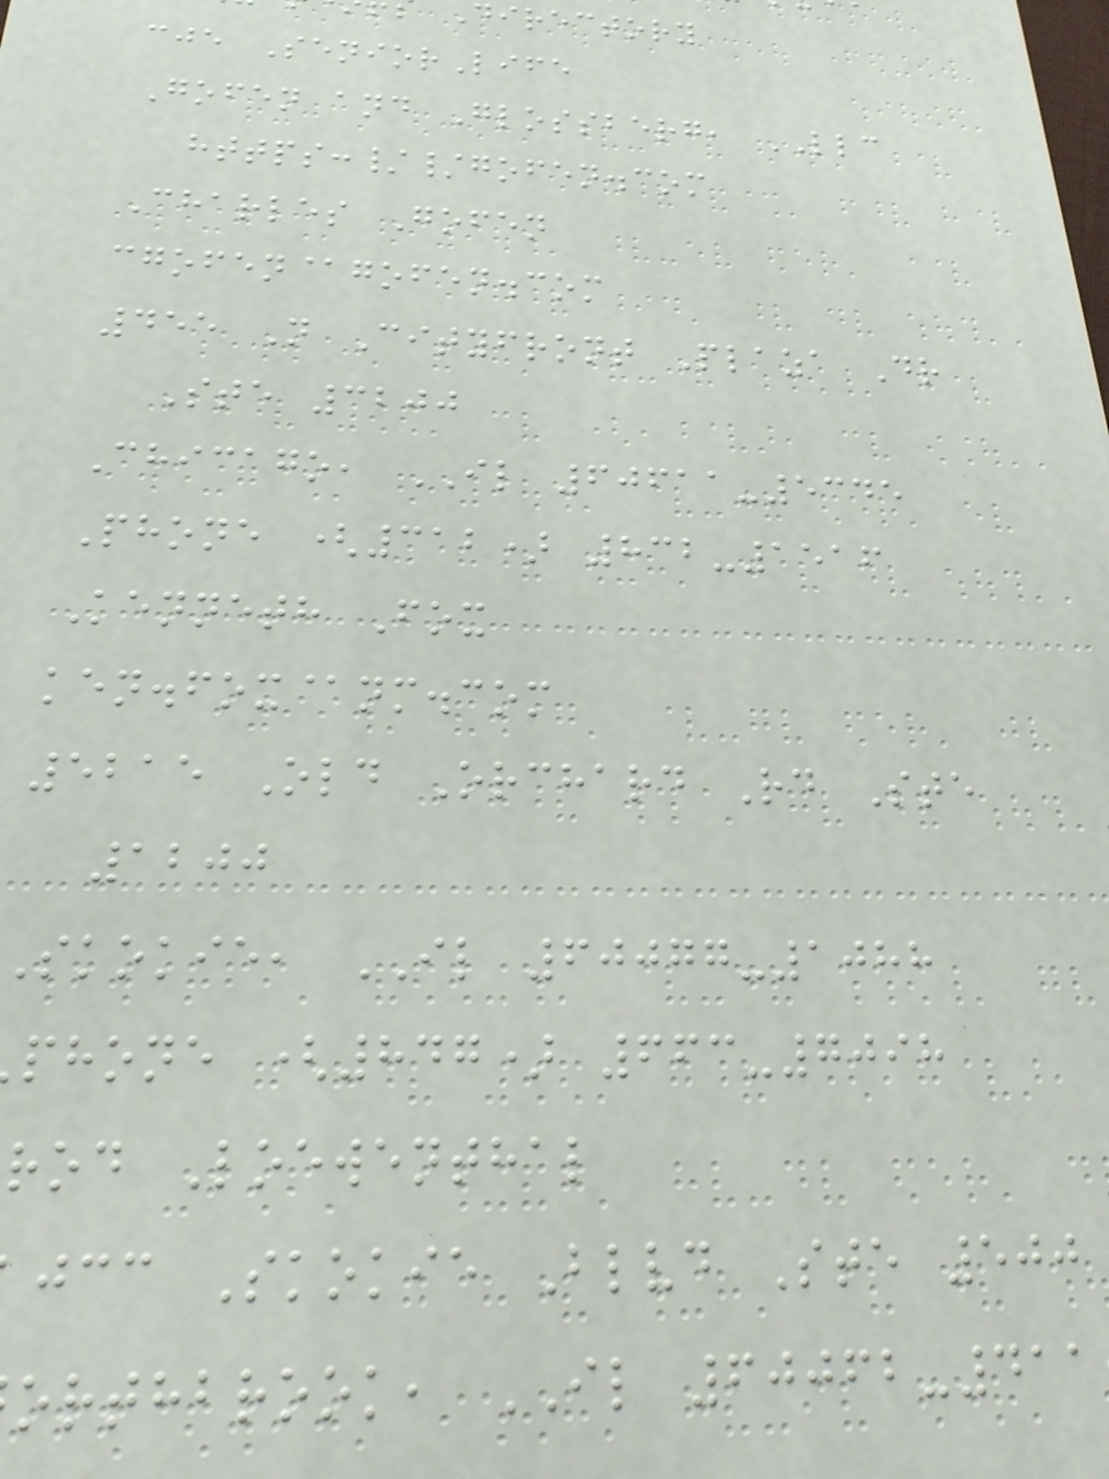directory
cje SeniorLife
Gofen and Glossberg, LLC
https://gofen.com
Charles Gofen
cgofen@gofen.com
455 N Cityfront Plaza Dr
Ste 3200
Chicago, IL 60611-5345
Phone (312) 832-1516
Kenneth Fox
ken.fox@nm.com
5215 Old Orchard Rd Ste
1200
skokie, IL 60077-1088
phone (847) 663-7098
rod Loewenthal
jcc Skokie Blvd Ste 500
orthbrook, IL 60062-411
